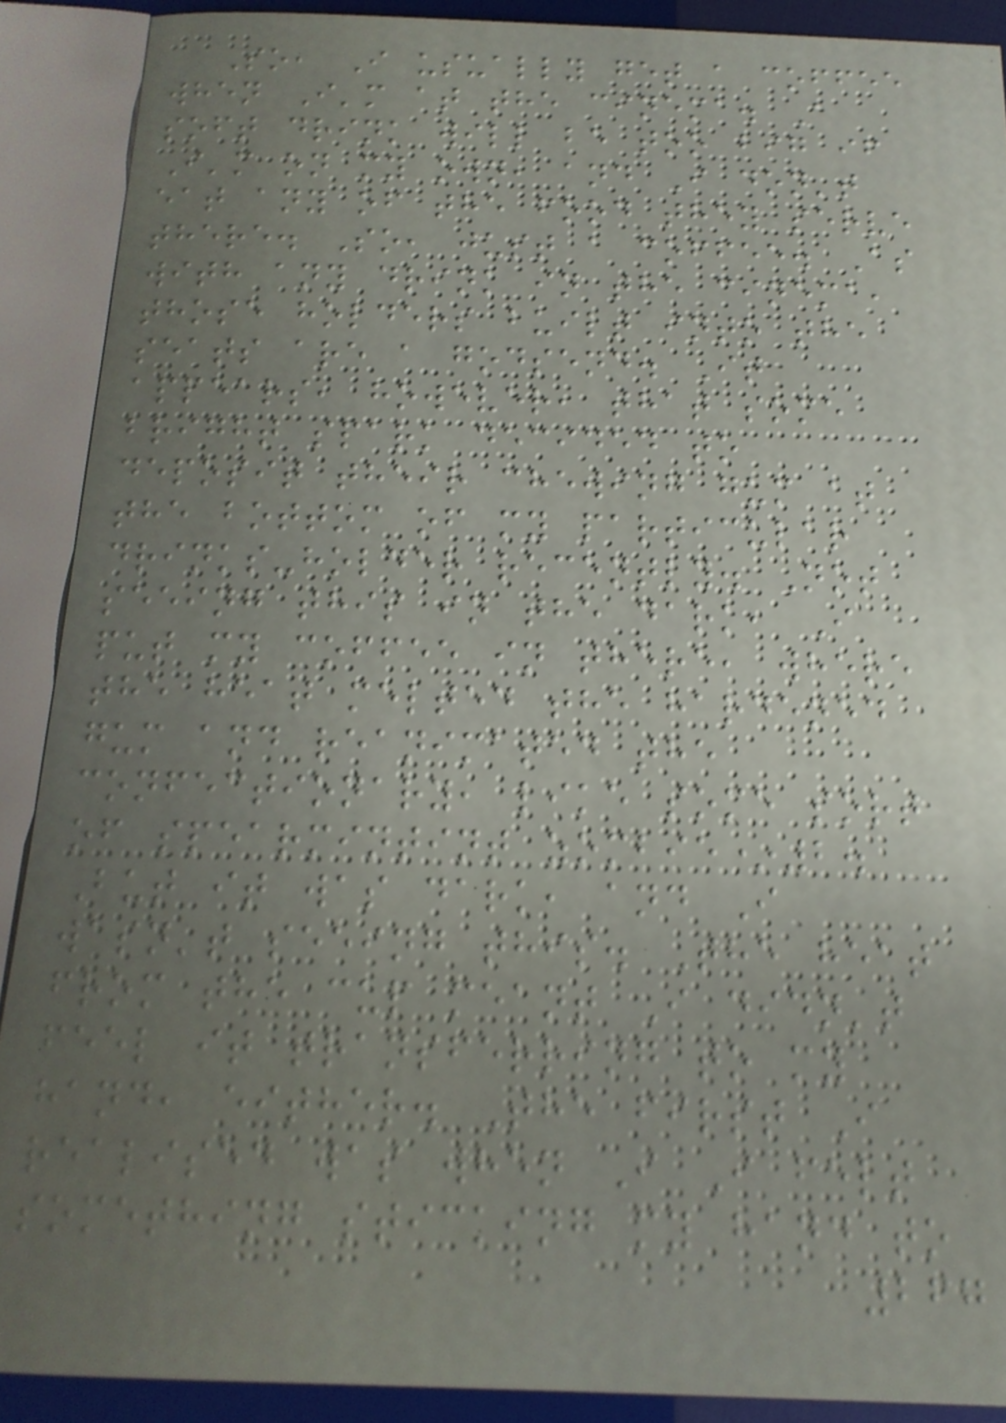So, I usually get a coffee
when I'm at the cinema. A
soft drink will be too big if
I'm on my own, and I don't
eat any of the food they serve
there. So, just a coffee. As
with any drink in the cinema,
those holders built into the
seats are a godsend. It
appears, however, that some
bright spark decided to
deposit their chewing gum at
the bottom of my particular
drinks-holder recently. Not
seeing this in the dark, I
put my coffee in there, where
the heat melted the hardened
gum and reanimated the
confectionary, like some sort
of spearmintint zombie*2.
But it was dark, and I
wasn't seeing this. The heat
from the cup meant I didn't
feel it transferring to my
hand, either. The first I
realised was when I I felt
something sticking my hand to
267
